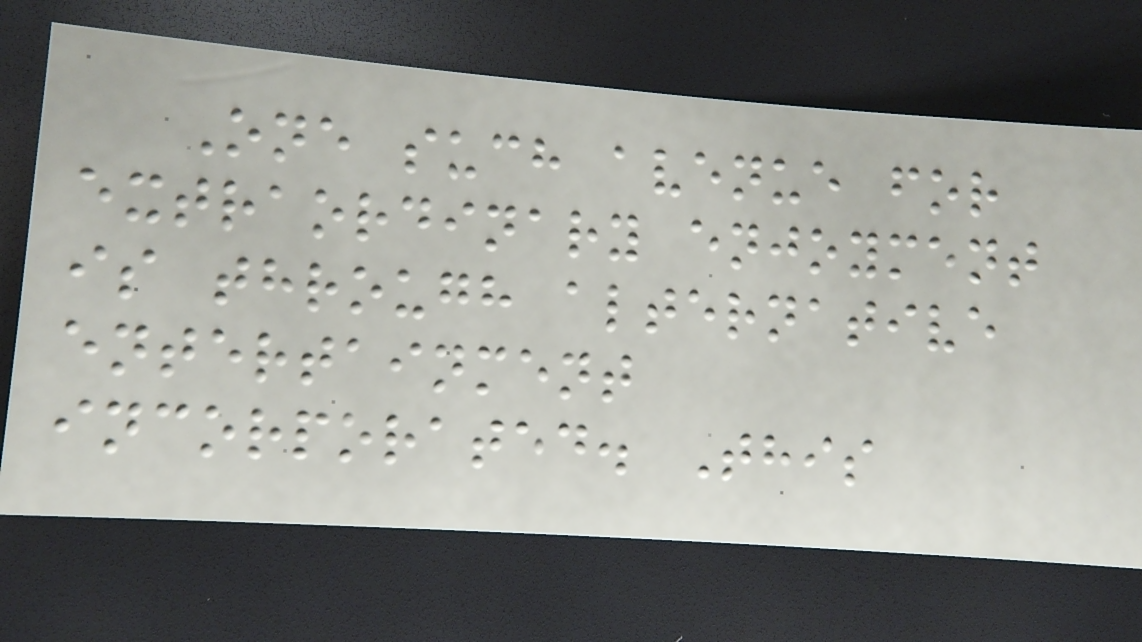One such avenue for
extraordinary enjoyment
is through alternative
entertainment
incorporated. This
